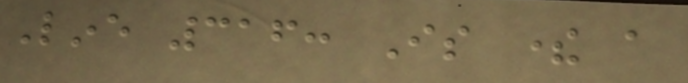Line 316: Is there a
